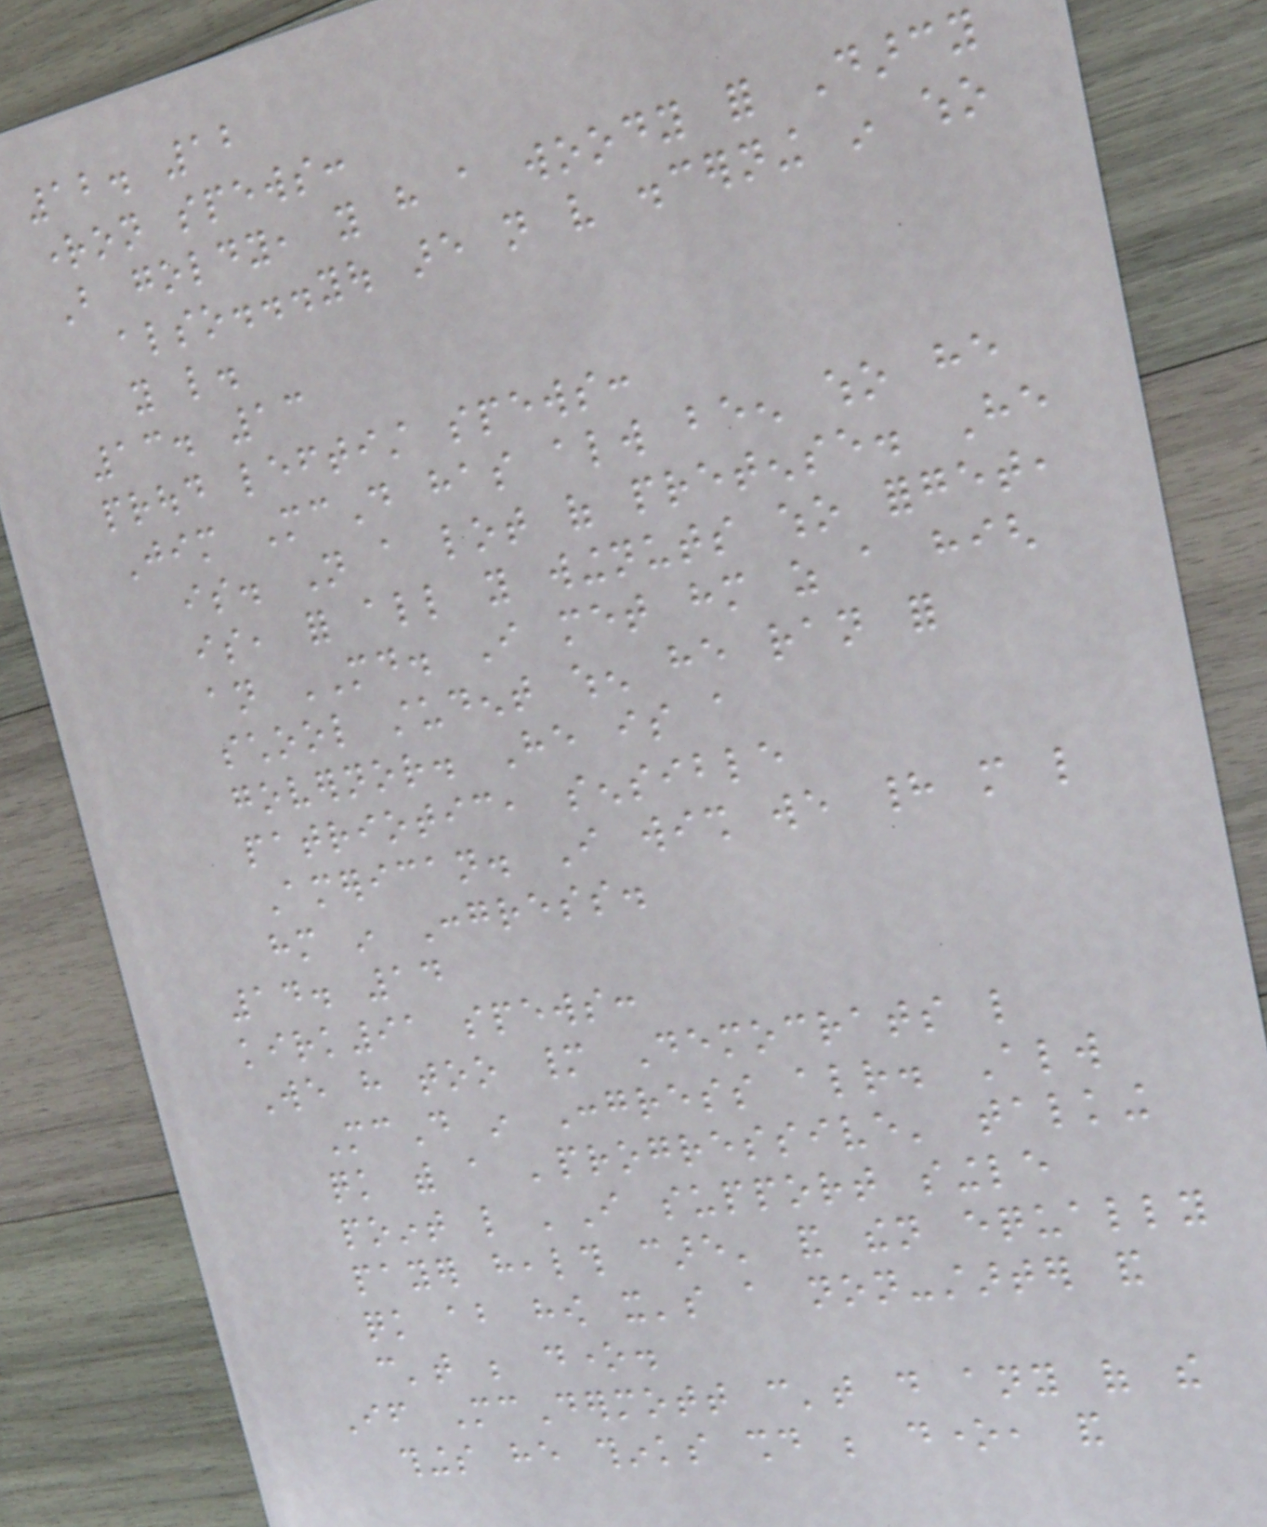12. 12
righton spews:
But goldy, you have a woody for Darcy
also...you are not very discerning in who
you like.
13. 13
proud leftist spews:
Jim McD has always been who he
is. Not a lot of pretense. He
is, for all you wingnuts who forget,
an MD. I met him as a high
school student when he ran for
governor. He is a
patriotic, sensible
American. I wish we had more like
him in Congress.
14. 14
kirk91 spews:
We have too many Democrats like
McD in Congress already. Always
quick with a 'progressive' talking
point like 'I support single
payer health care' and then equally
quick about how it's a non-starter and
can't be done.
If McDermott can't do any of the
things he thinks should be done, and
